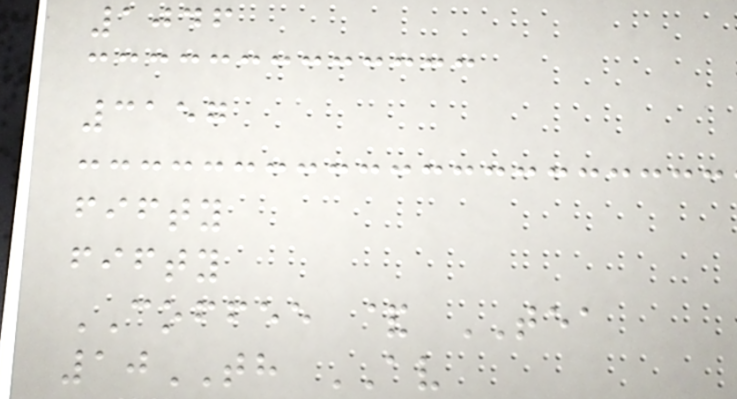1046
3157
fifty
fifty
COFFEE & TEA
10TH AV
